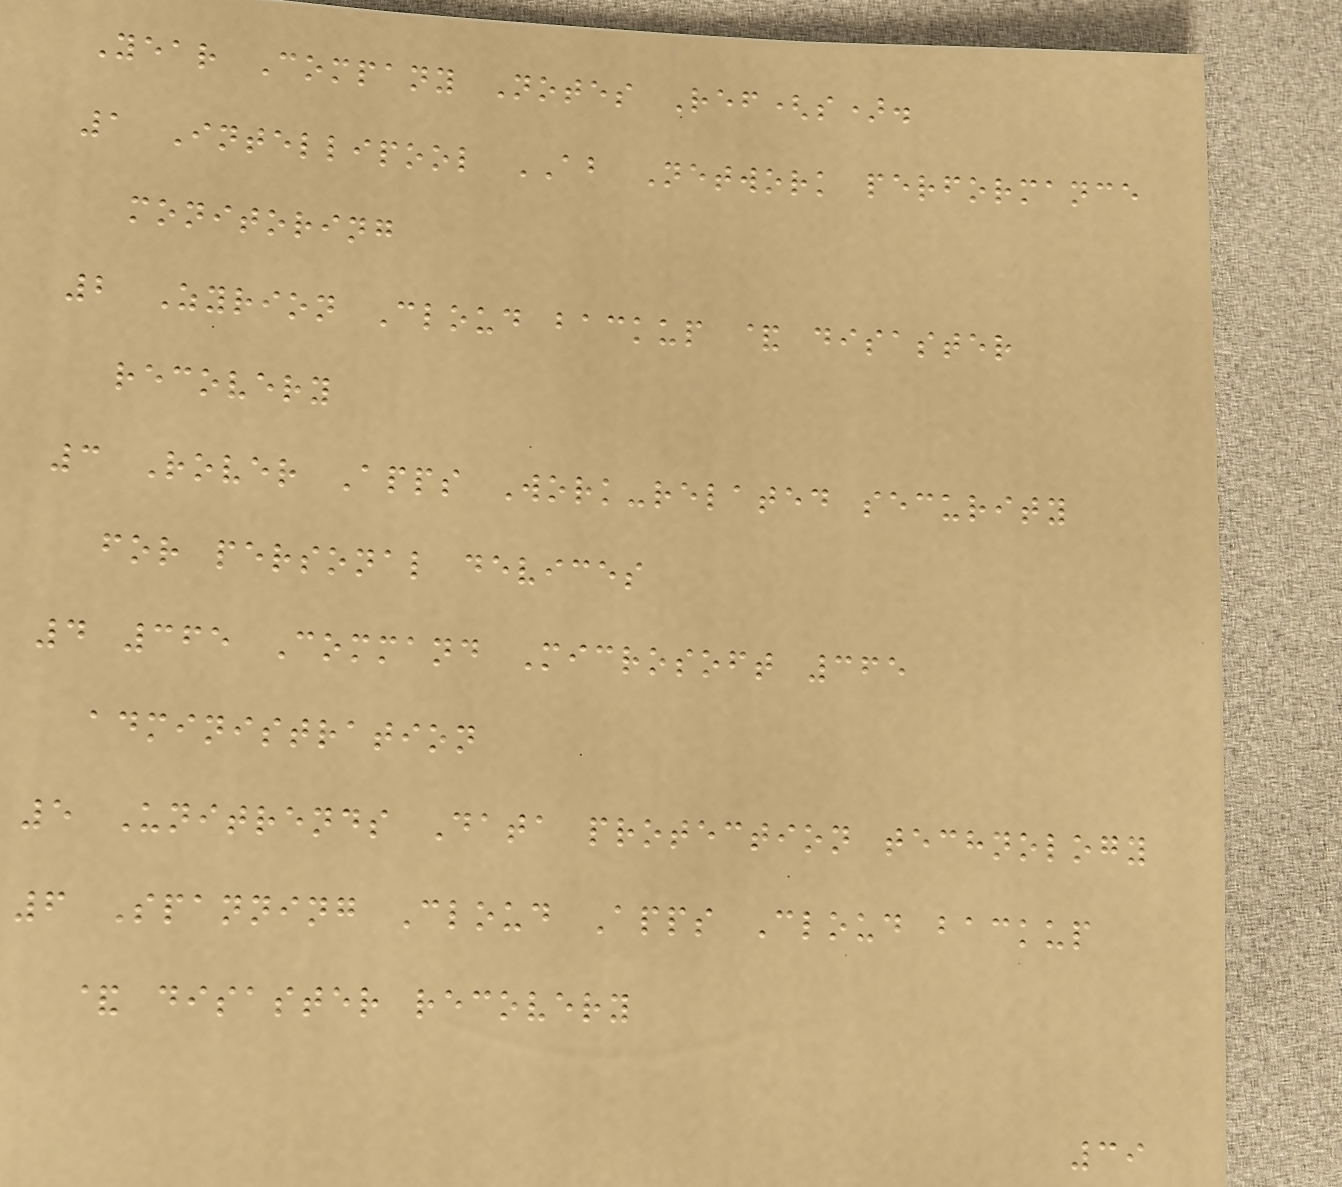Year Company Notes Ref(s).
1 Intellipool AB Network performance
monitoring
2 Zyrion Cloud backup & disaster
recovery
3 Rover Apps Work-related security
for personal devices
4 365 Command Microsoft 365
administration
5 Unitrends Data protection technology
6 Spanning Cloud Apps Cloud backup
& disaster recovery
39
